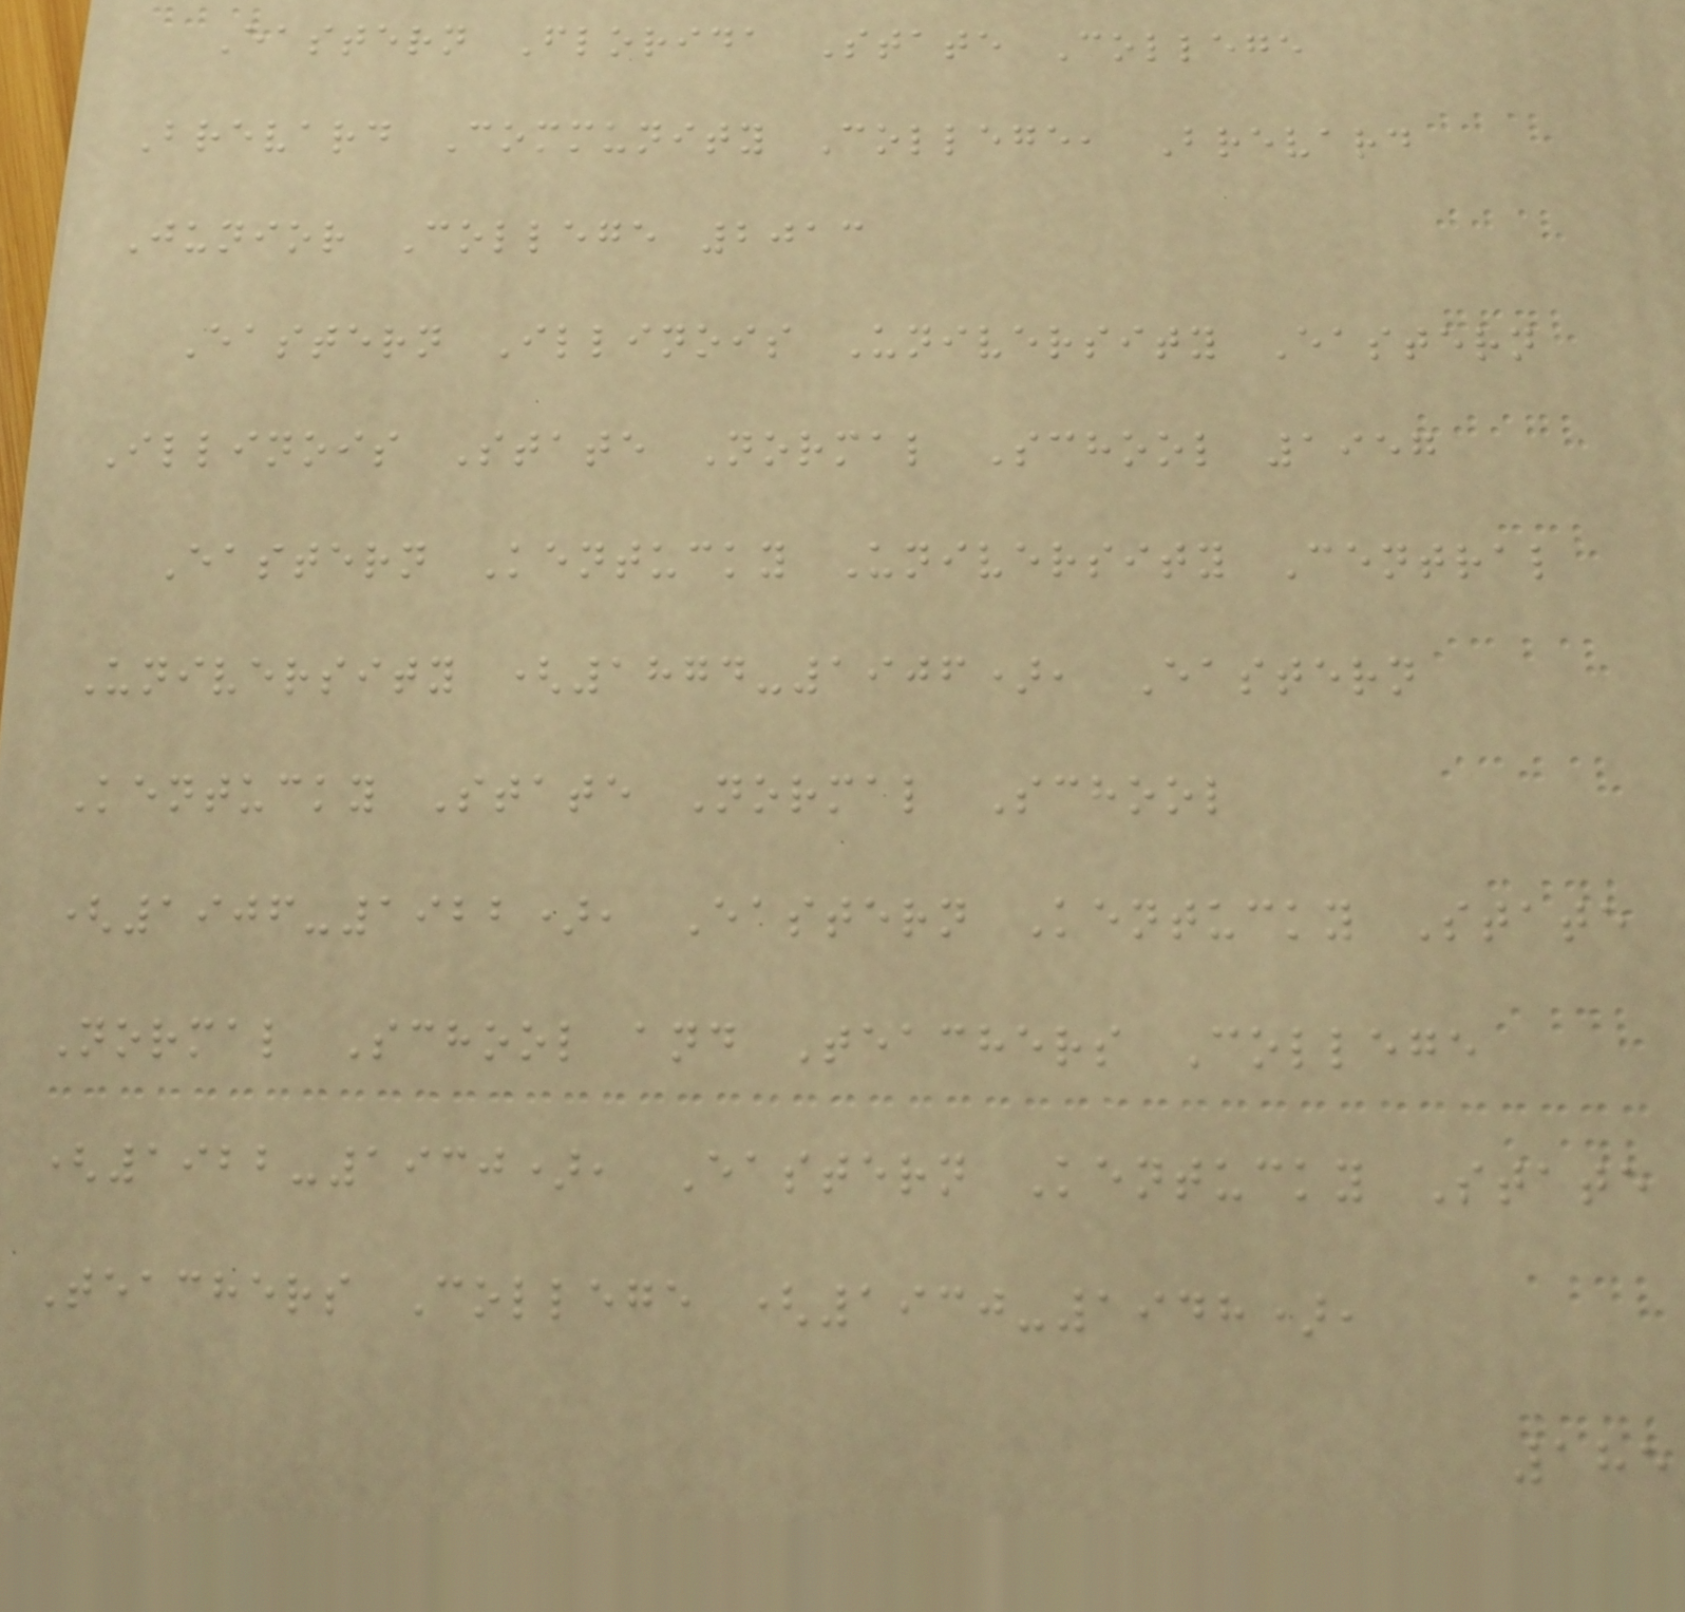Eastern Florida State College
Brevard Community College, Brevard
Junior College 2013
Eastern Illinois University Eastern
Illinois State Normal School 1957
Eastern Kentucky University Central
University (1874-1906), Eastern
Kentucky State Normal School
(1906-1922), Eastern Kentucky State
Normal School and Teachers College
(1922-1930), Eastern Kentucky State
Teachers College (1930-1948),
185
